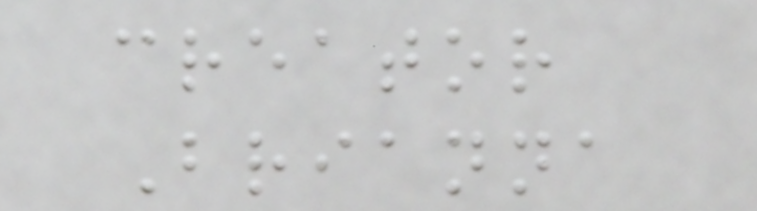creator
Brianna
